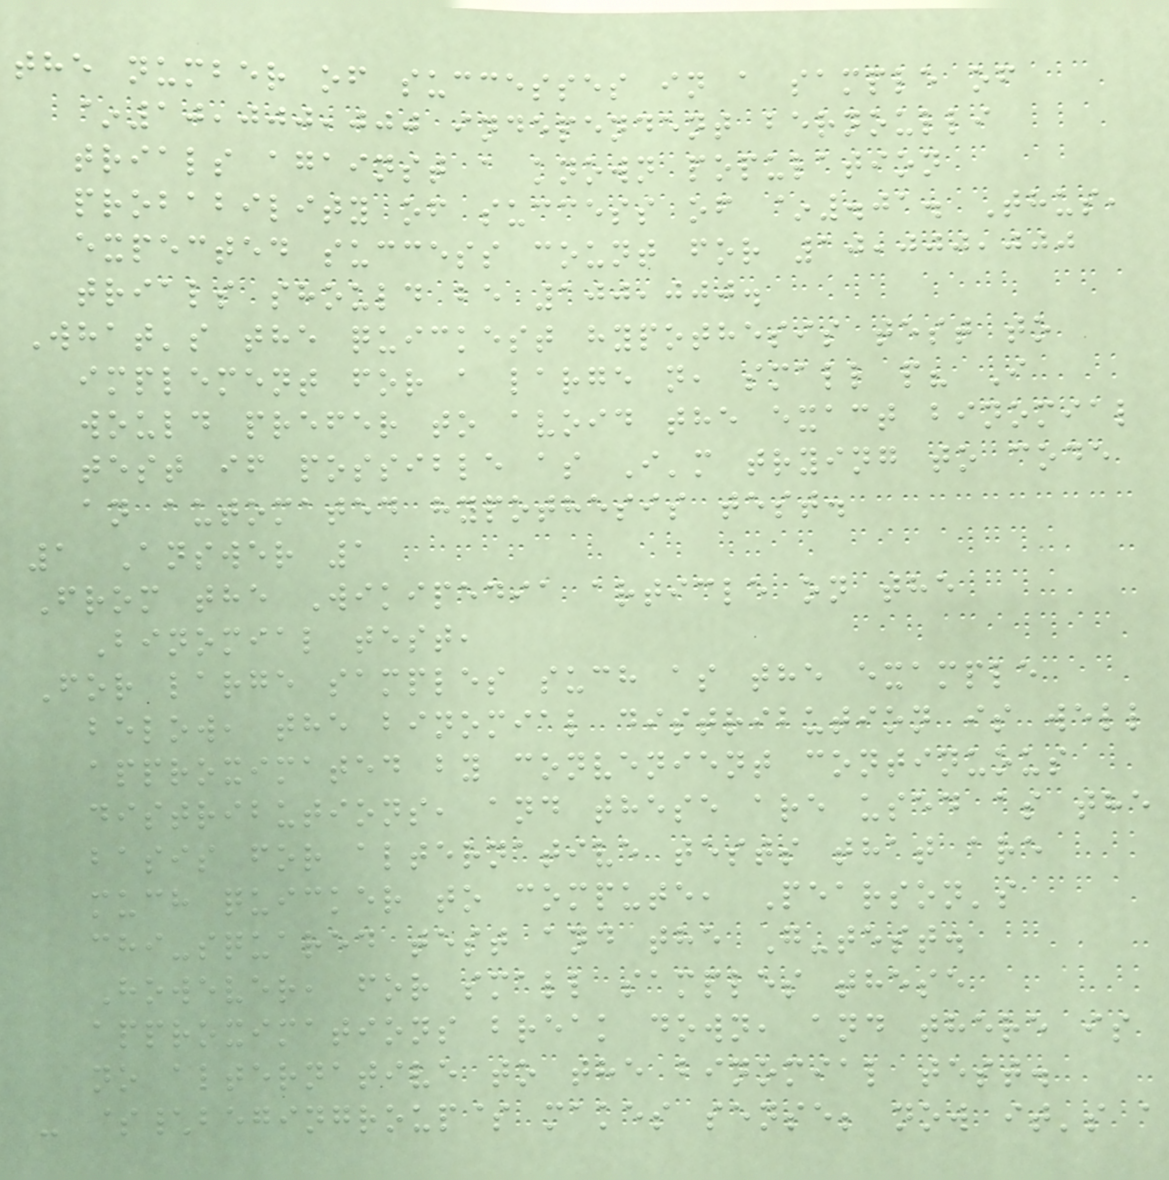the number of successes in a sample of
~10,000,000 independent bernoulli
trials against a known population
probability of success of ~.01. Thus,
expected success count for 10,000,000
trials should be 100,000.
What's the quickest hypothesis test to
implement for a large n, small p? I
would prefer to avoid the exact binomial
test if possible as I'm trying to code
an automated hypothesis test.
1 Answer 1
From the Wikipedia article on the
Binomial test,
For large samples such as the example
below, the binomial distribution is well
approximated by convenient continuous
distributions, and these are used as the
basis for alternative tests that are
much quicker to compute, Pearson's
chi-squared test and the G-test.
However, for small samples these
approximations break down, and there is
no alternative to the binomial test.
- $\begingroup$ makes sense; now it's a
